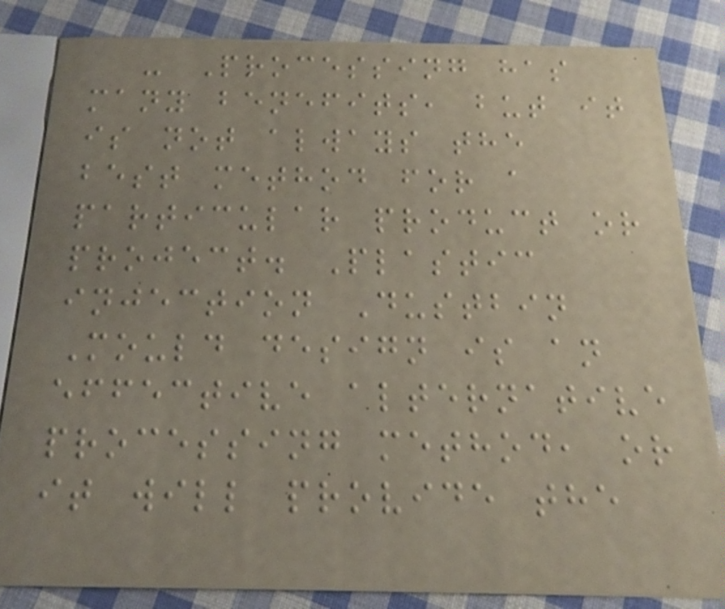- Processing has
many benefits, but it
is not always the
best method for a
particular product or
project. Plastic
injection Dustbin
Mould design is an
effective alternative
processing method, or
it will provide the
